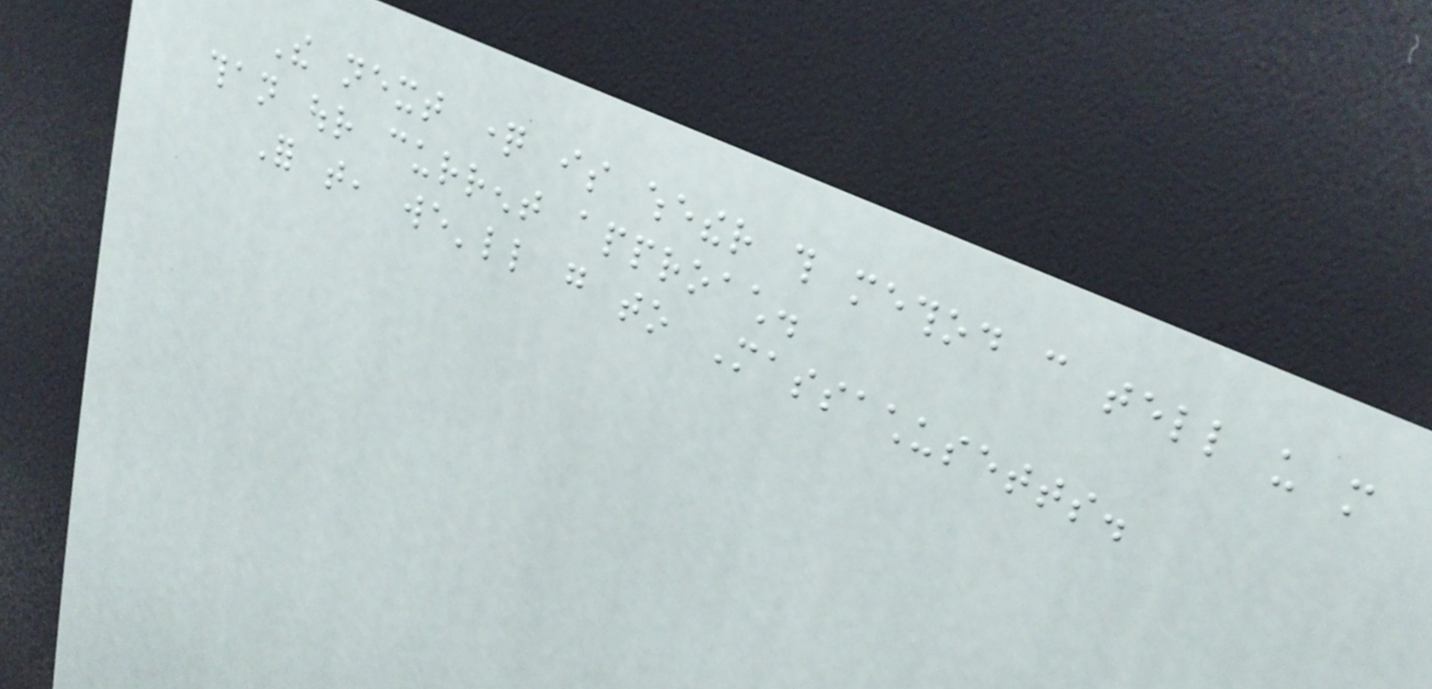The next question is whether this method can tell us more
than our current approach.
For that, we'll go to Massachusetts.
